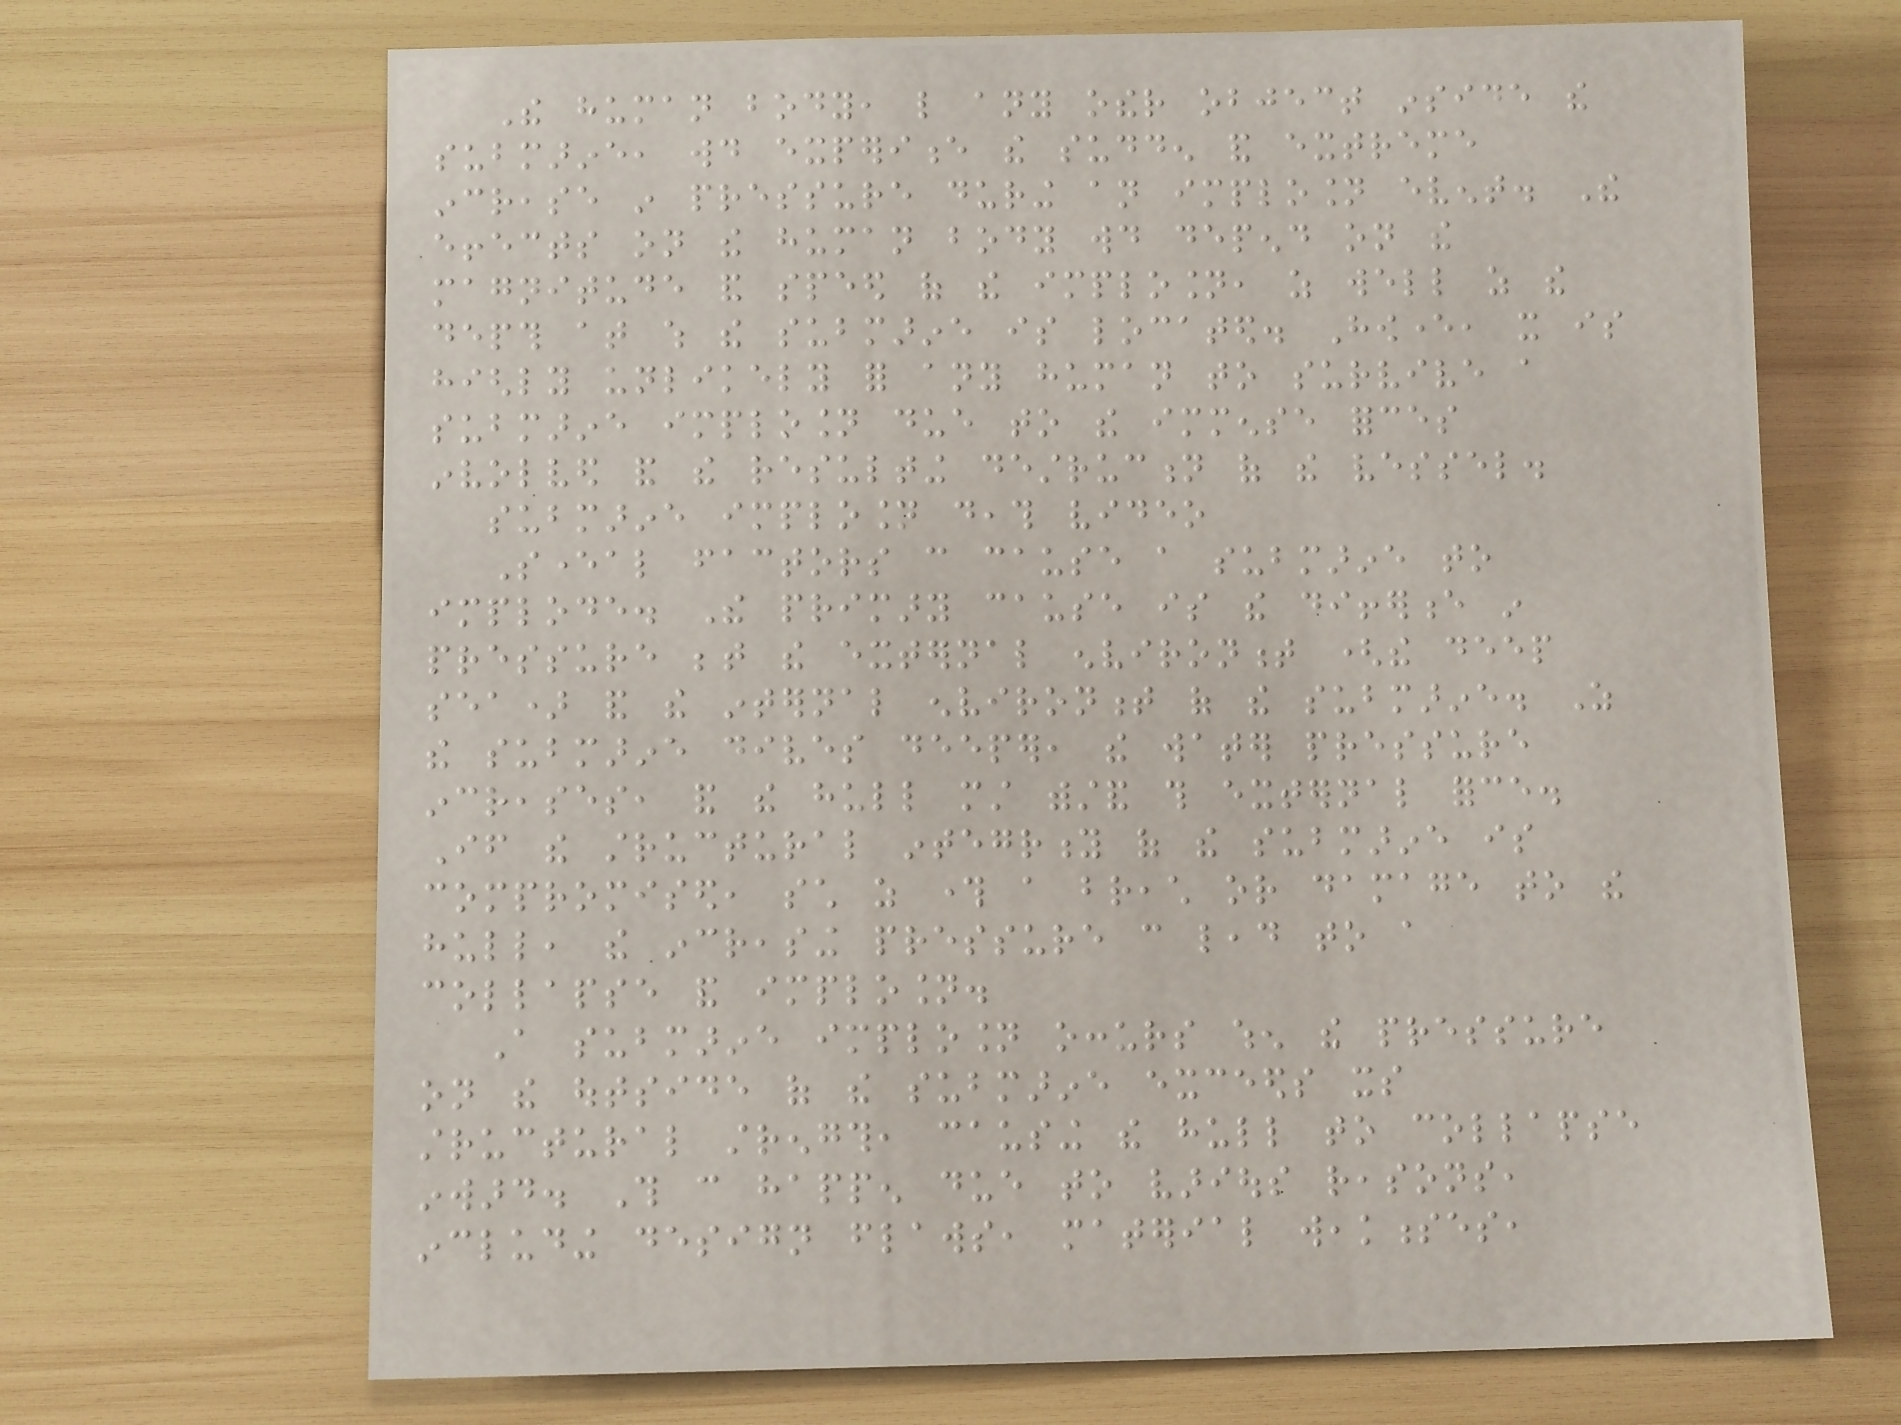The human body, like any other object inside the
submarine, would experience the sudden and extreme
increase in pressure during an implosion event. The
effects on the human body would depend on the
magnitude and speed of the implosion, as well as the
depth at which the submarine is located. However, it is
highly unlikely for any human to survive a
submarine implosion due to the immense forces
involved and the resulting destruction of the vessel.
submarine implosion death video
Several factors can cause a submarine to
implode. The primary cause is the difference in
pressure between the external environment (the deep
sea) and the internal environment of the submarine. As
the submarine dives deeper, the water pressure
increases, and the hull must withstand this external force.
If the structural integrity of the submarine is
compromised, such as through a breach or damage to the
hull, the increasing pressure can lead to a
collapse and implosion.
A submarine implosion occurs when the pressure
on the outside of the submarine exceeds its
structural strength, causing the hull to collapse
inward. This can happen due to various reasons,
including design flaws, material weaknesses,
